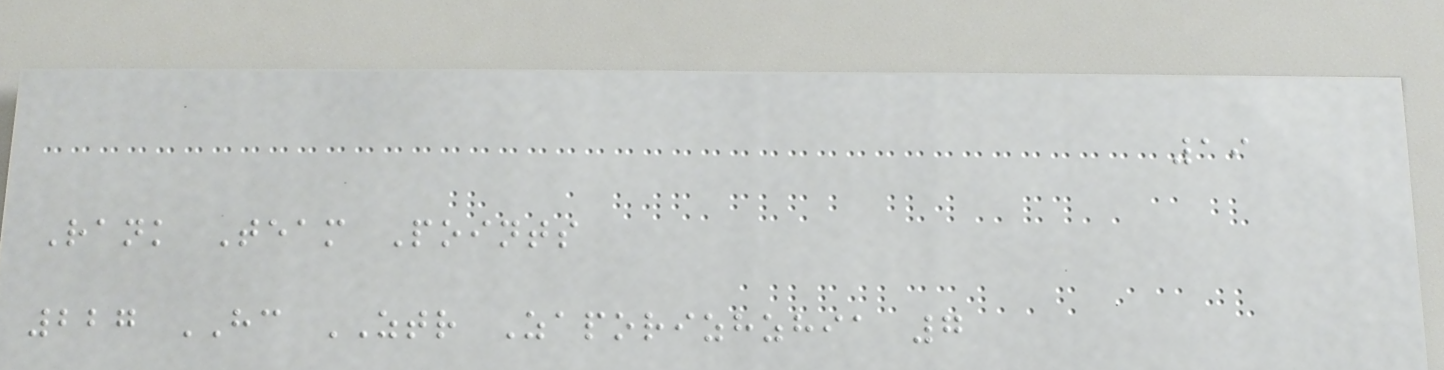19
Rank Team Points
227 HC ZTR Zaporizhzhia 7
